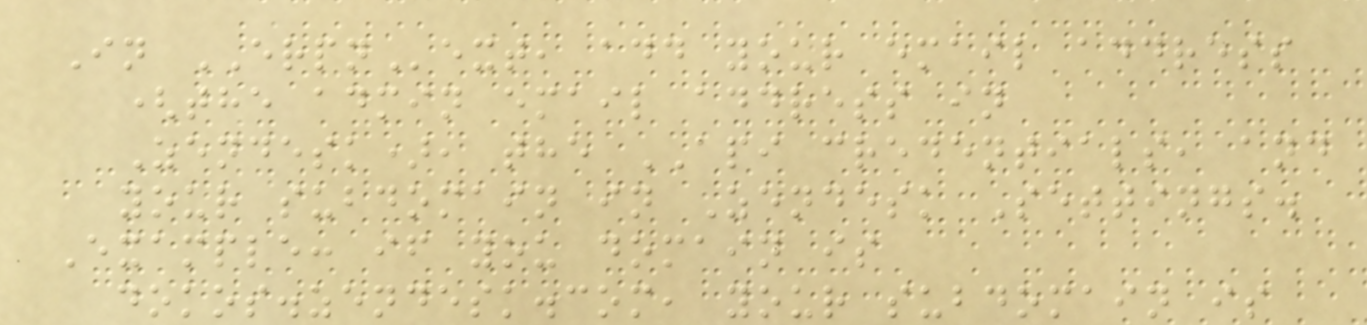In ERPNext, add your email address
(the admin email address in
Zendesk), the API credentials, and
your subdomain in Zendesk Settings.
Example: if you domain is
dokos.zendesk.com, your subdomain is
